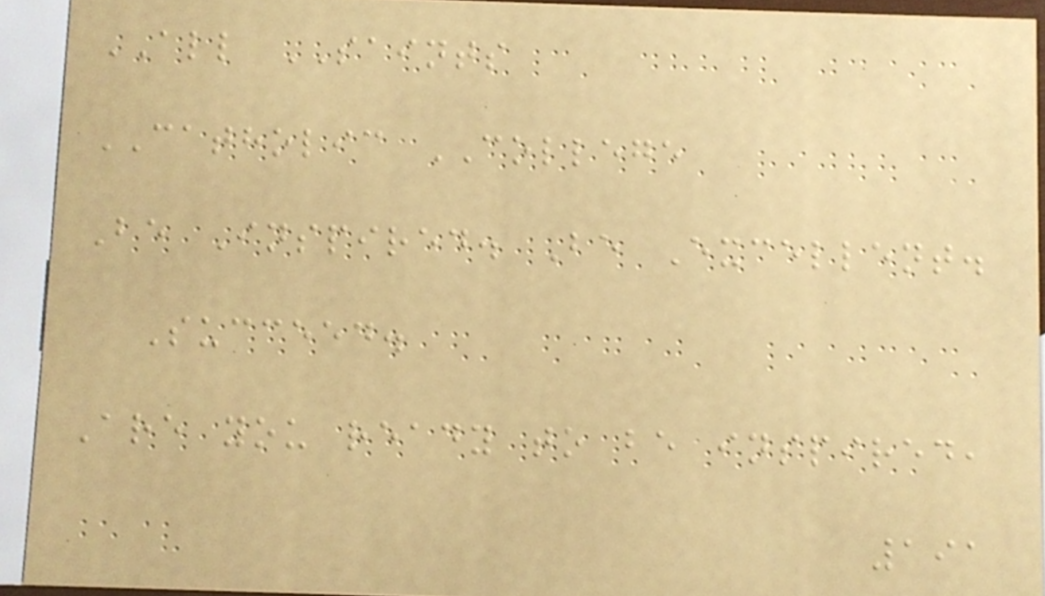ALL SAINTS
CATHOLIC COLLEGE
Be Inspired. Be Excellent.
Succeed.
Are you ready to be inspired,
191
